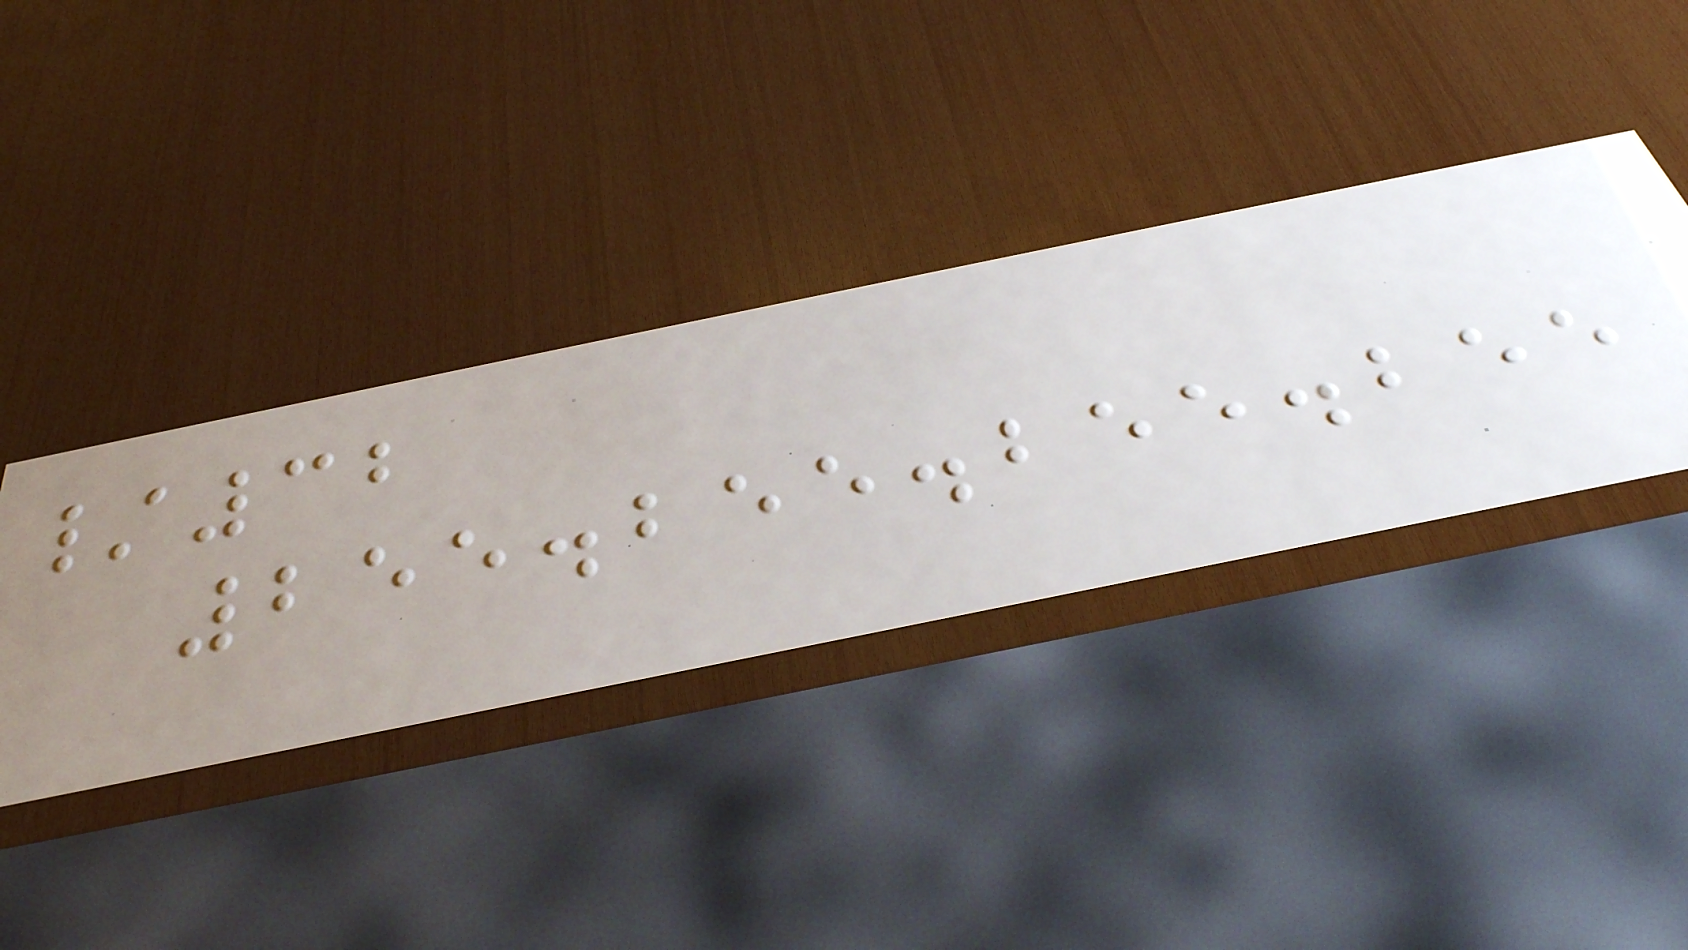/32
255.255.255.255
